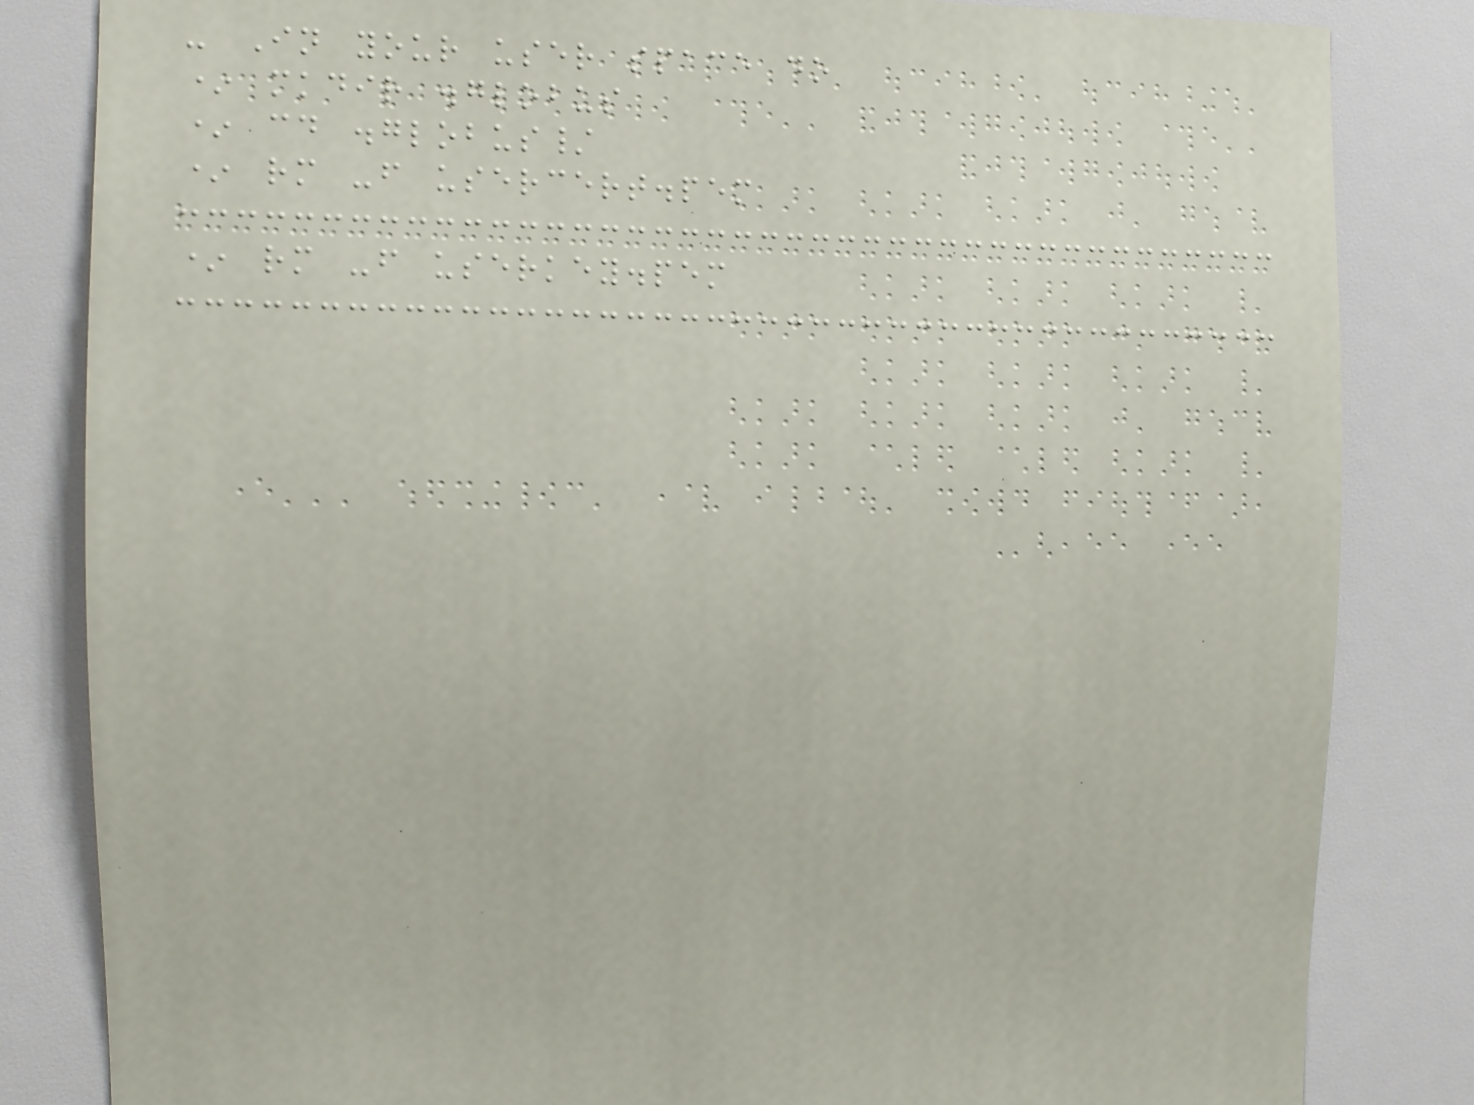- In your user space do
* mkdir .globus
* cd .globus/
* rm -f usercert.pem
* rm -f userkey.pem
